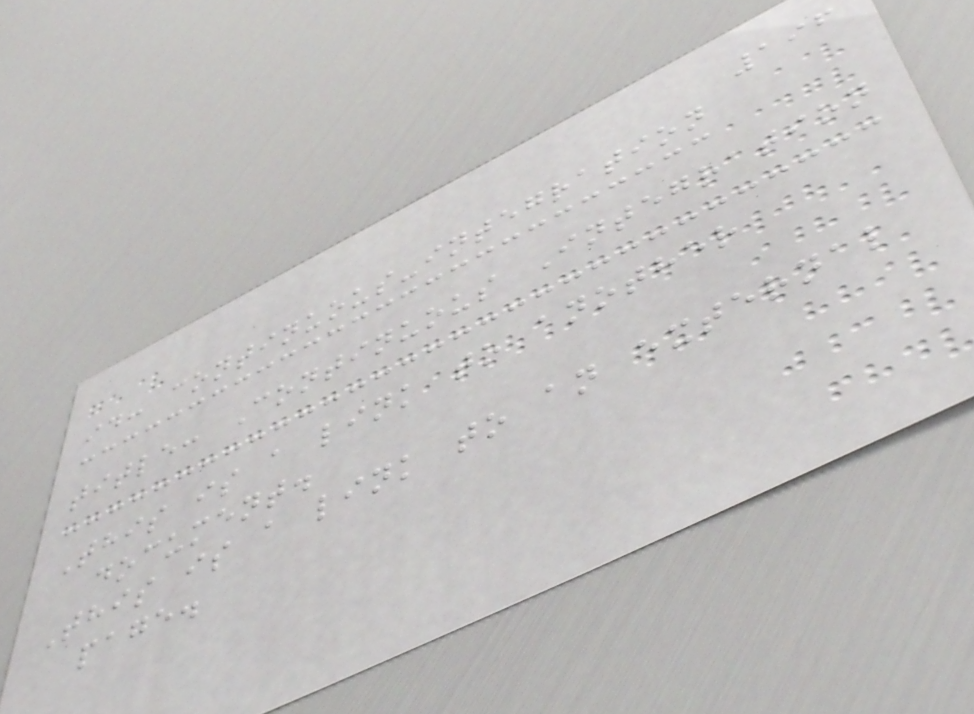196
id: continuous-integration
title: Continuous Integration
This is a link to another
document.
This is a link to an external
page.
